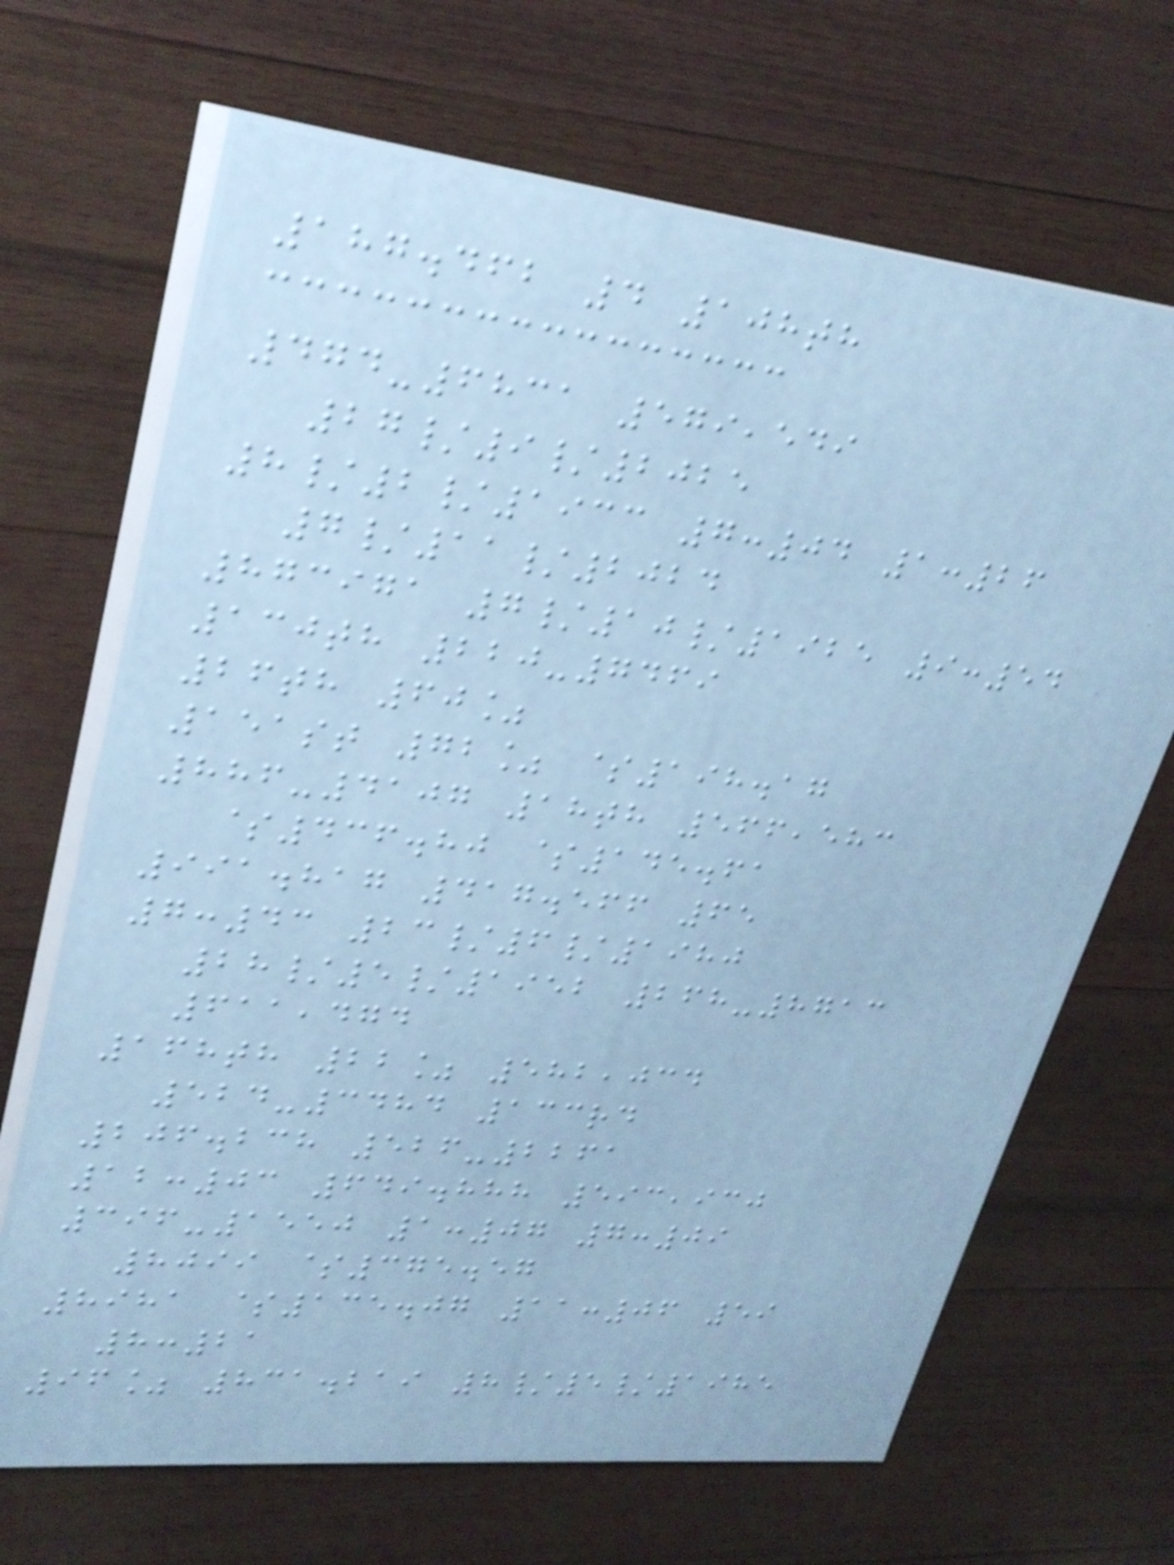187.462 4 108th
474-6831 579,549
27/9/2025
8/2/1933 7:04 1:26
7/11/2024
873971 7/10/1925 9:54
130th 220-7469
26th 60%
151st 72% $198.17
886-4107 18th 566,583
$436.80 $145.61
991.817 417.566 65
7:43 23/6/1980
28/5/1952 268-8713
611,474
168th 22% 582,034
524-3484 133rd
206.238 526-2261
12:03 649.888 593,930
396-1550 1:07 7:09
8099 $375.57
8981 $135.07 11:06 59
8:21
96% 831.219 8/5/1985
